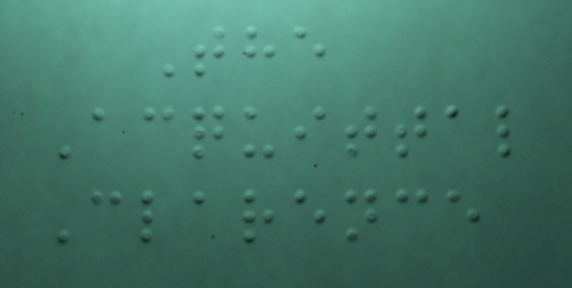The
Acquittal
Clarence
